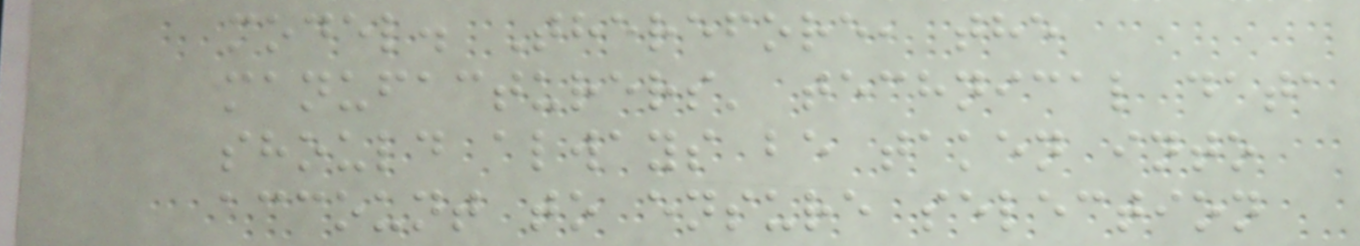model. Therefore, the
manufacturers' technical data
should always be taken into
account to ensure selection
